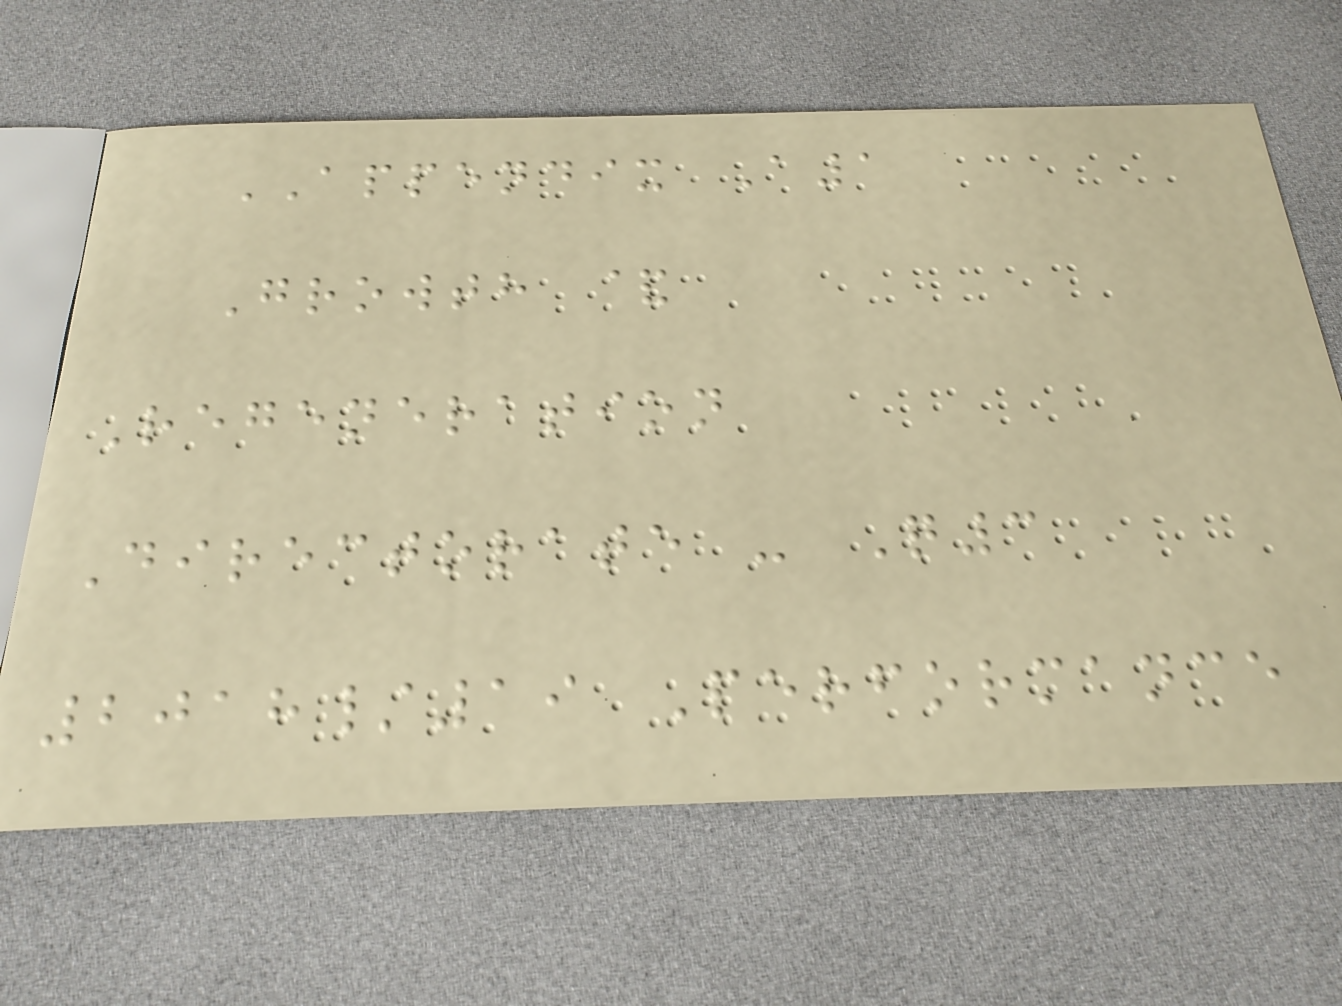APPENDIX A1
Growth &
Regeneration
Directorate - Q3
2018/19 Performance
